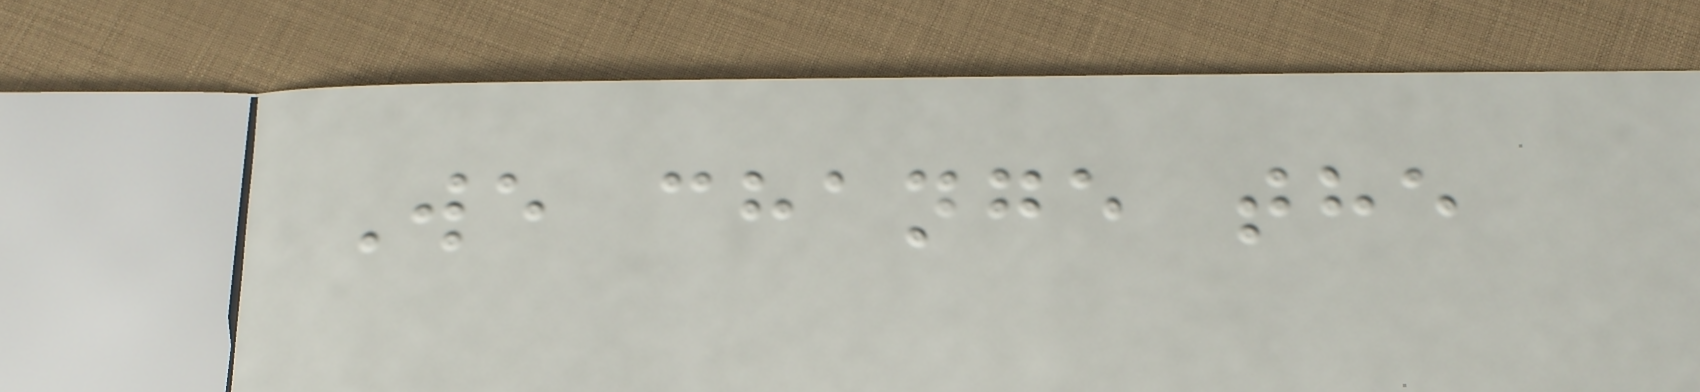We change the
